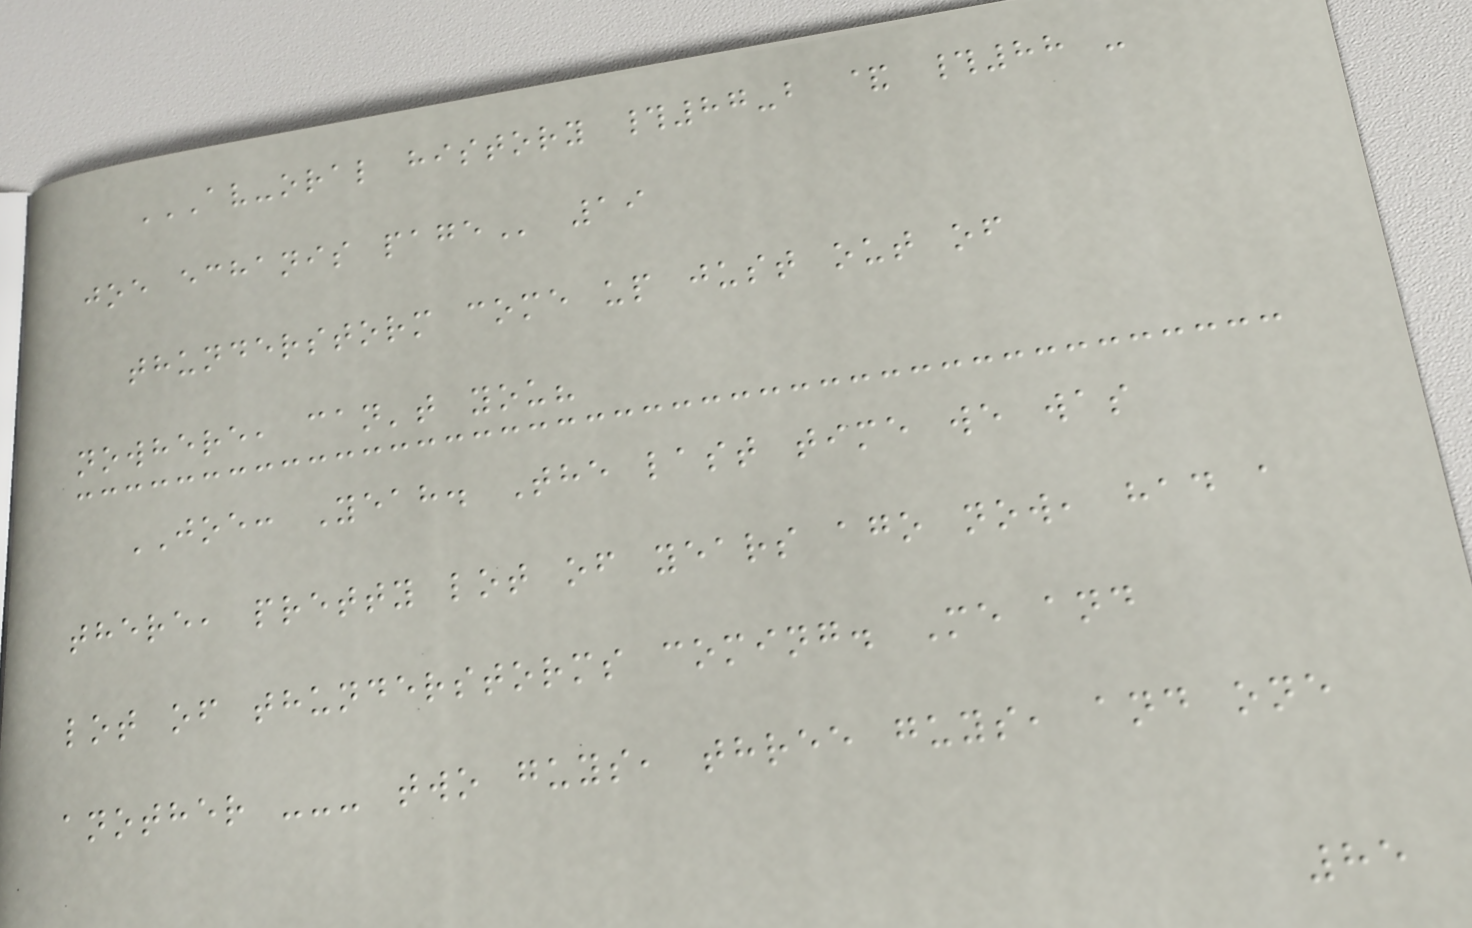AV-ORAL HISTORY #87-B & #88 -
JOE ECHANIS PAGE 19
thunderstorm come up just out of
nowhere, can't you?
JOE: Yeah. The last time we was
there, pretty lot of years ago now, had a
lot of thunderstorms coming. Me and
another --- two guys, three guys, and one
85
